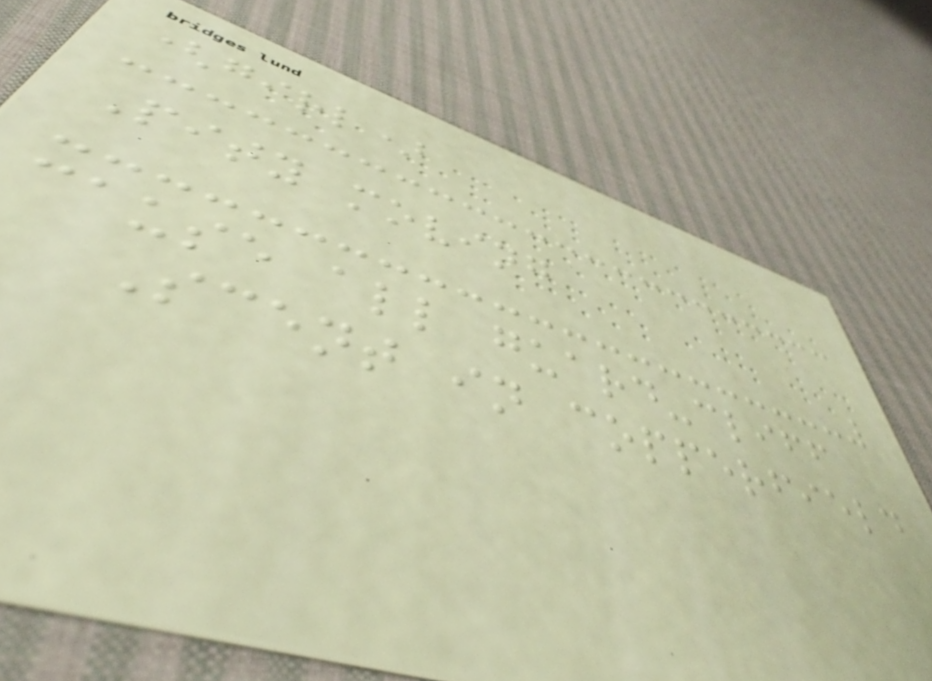(girl)
Pity moving
cause all guard-cliff
Scent in copperfield
